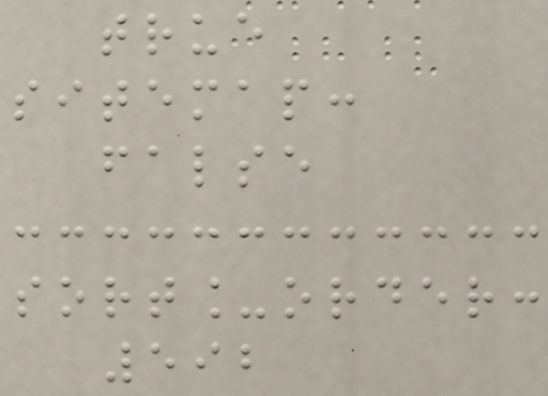true
sitemap:
false
sort_order:
592
